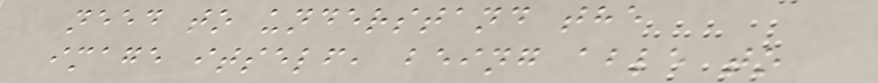need to understand the
image itself, being able to
